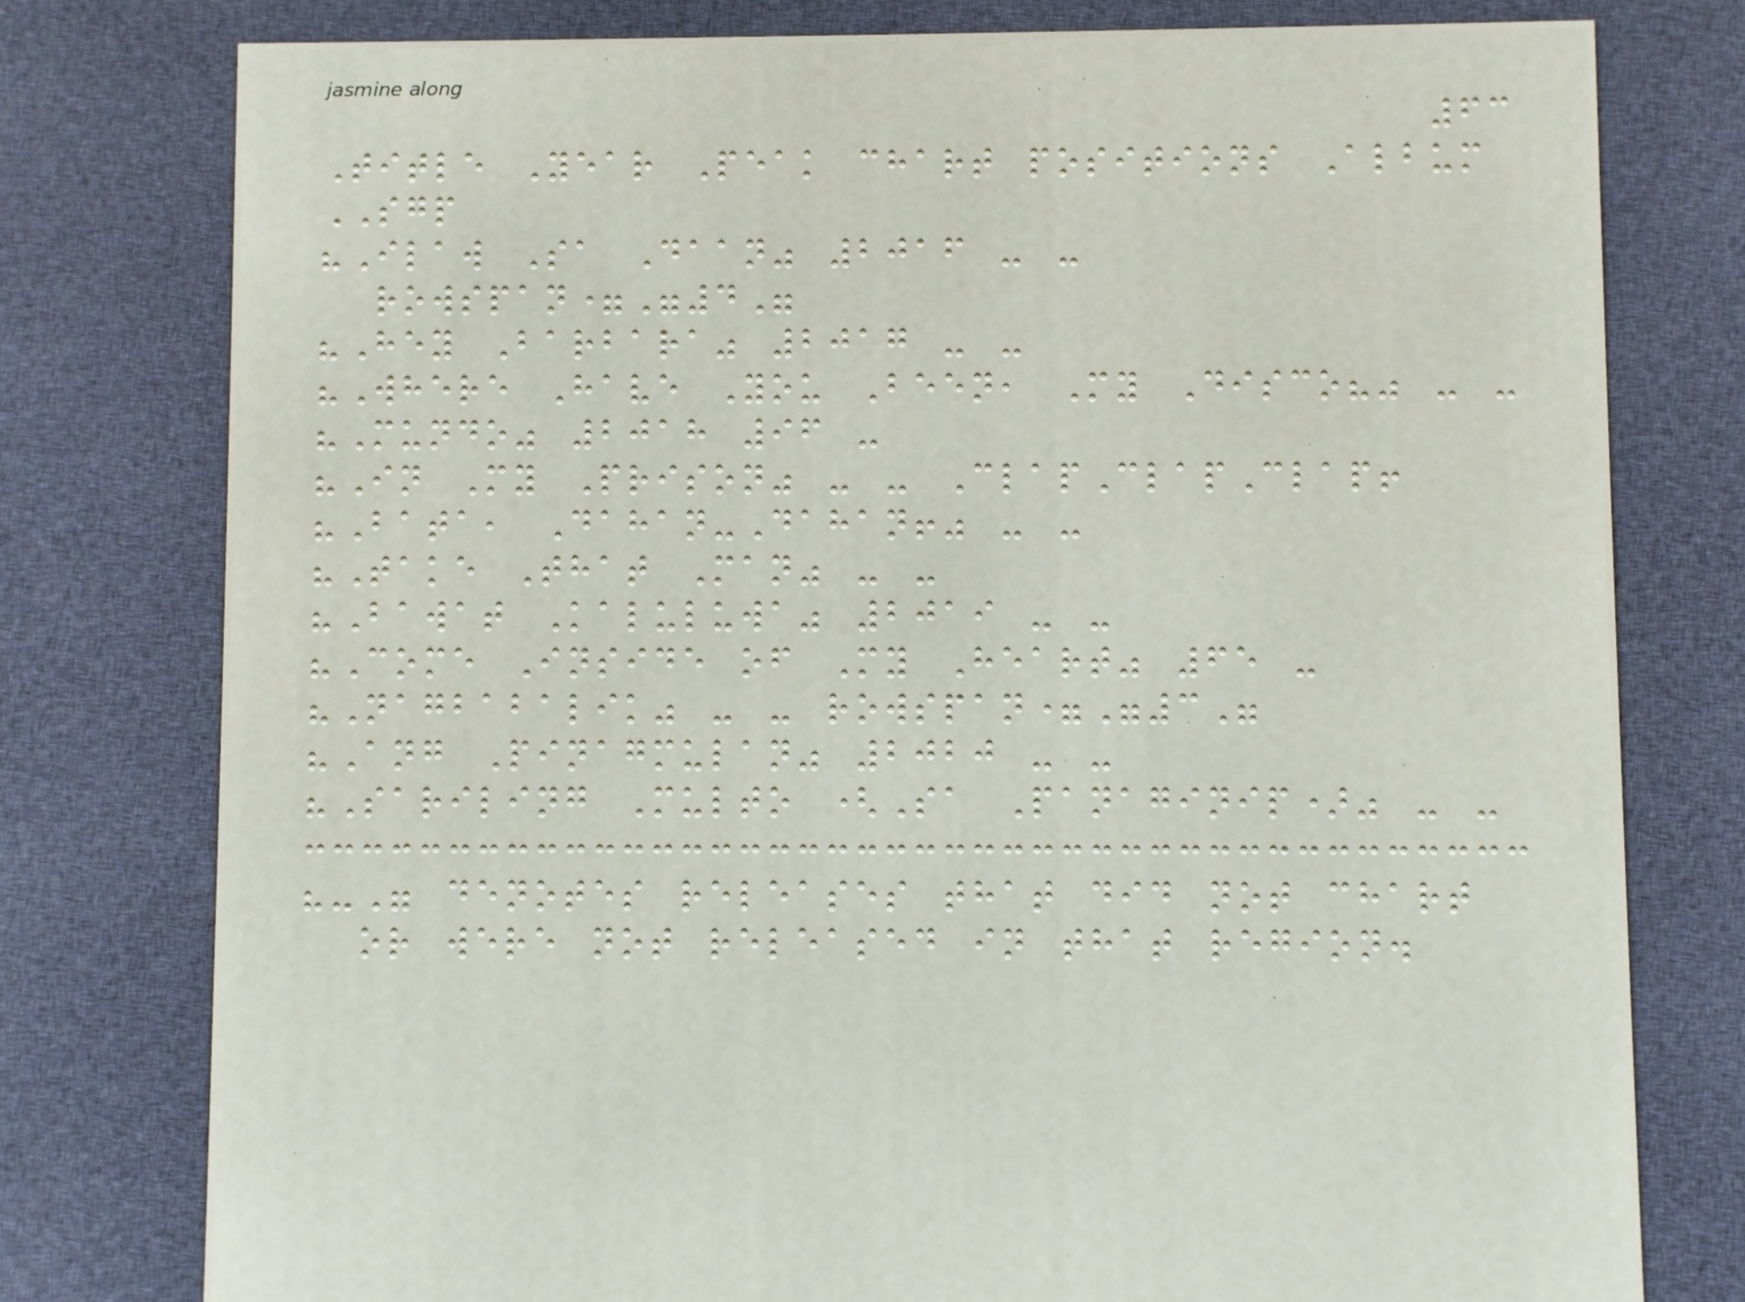63
Title Year Peak chart positions Album
SGP
"Ilaw Sa Daan" 2016 - -
rowspan="4"
"Hey Barbara" 2017 - -
"Where Have You Been, My Disco?" - -
"Mundo" 2018 96 -
"In My Prison" - - ClapClapClap!
"Bata, Dahan-Dahan!" - -
"Take That Man" - -
"Bawat Kaluluwa" 2019 - -
"Come Inside of My Heart" 65 -
"Nagbabalik" - - rowspan="3"
"Ang Pinagmulan" 2020 - -
"Sariling Multo (Sa Panaginip)" - -
"-" denotes releases that did not chart
or were not released in that region.
